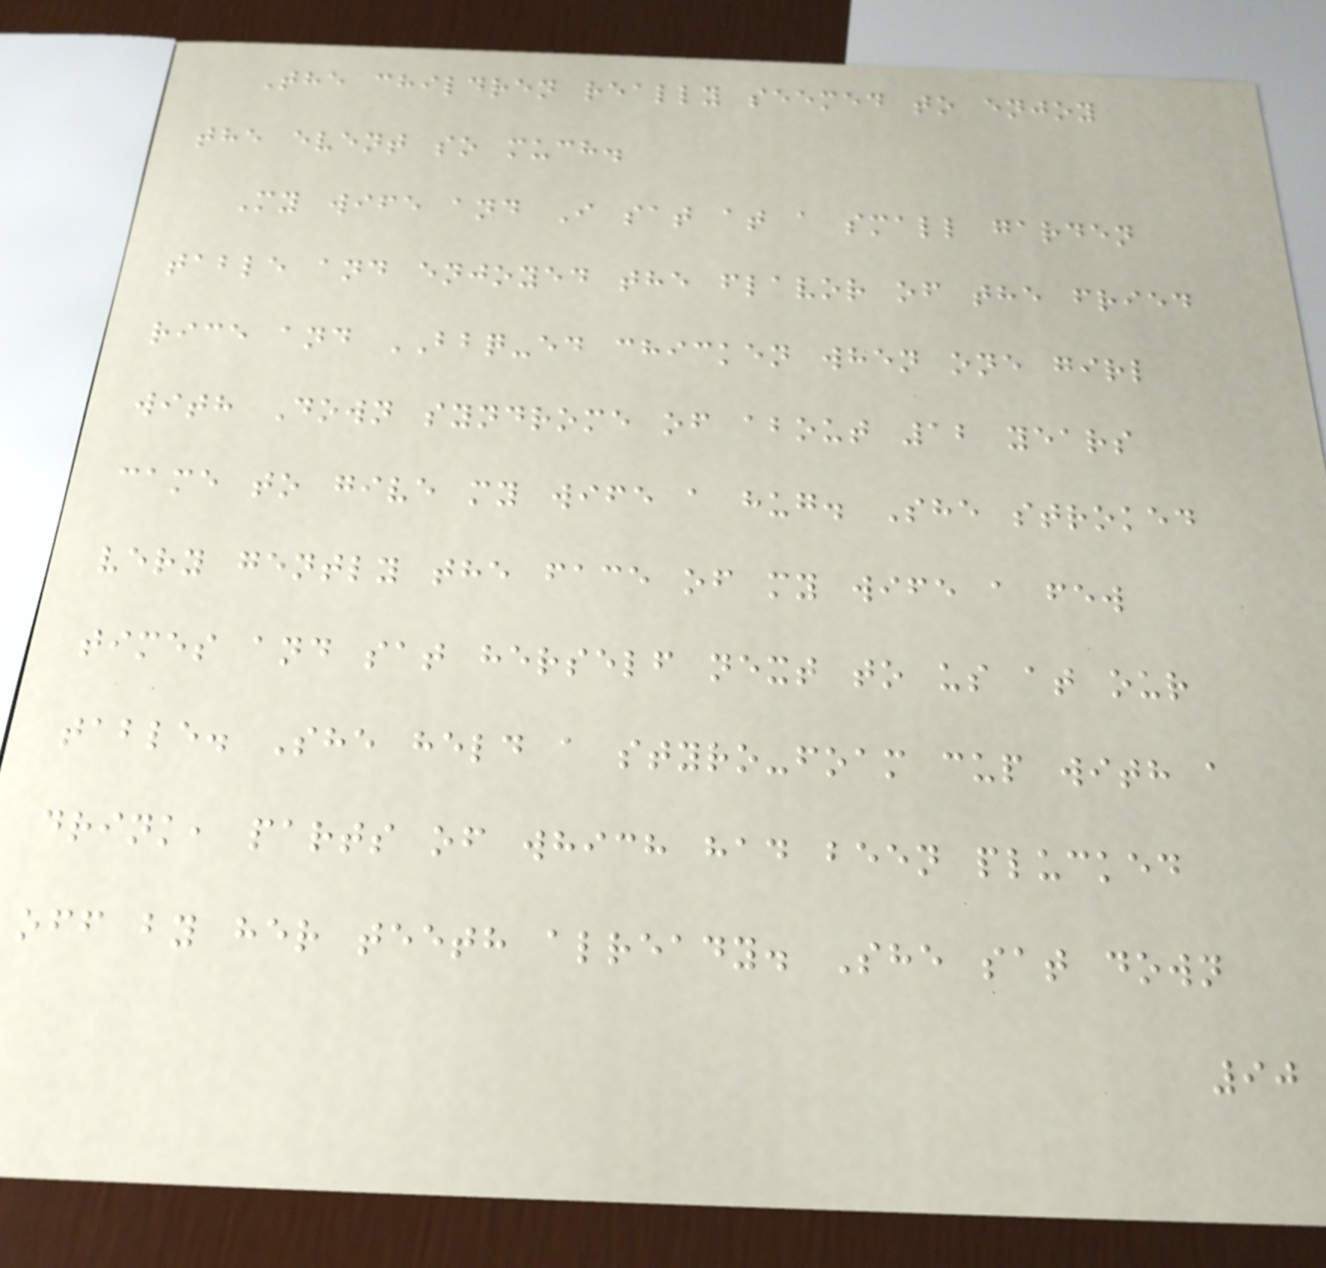The children really seemed to enjoy
the event so much.
My wife and I sat at a small garden
table and enjoyed the flavor of the fried
rice and BBQ-ed chicken when one girl
with Down syndrome of about 12 years
came to give my wife a hug. She stroked
very gently the face of my wife a few
times and sat herself next to us at our
table. She held a styro-foam cup with a
drink, parts of which had been plucked
off by her teeth already. She sat down
90
